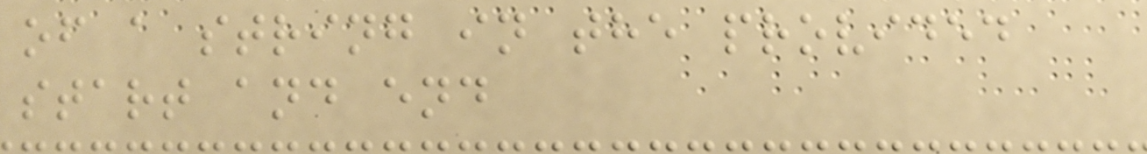of a string in the provided
start and end
